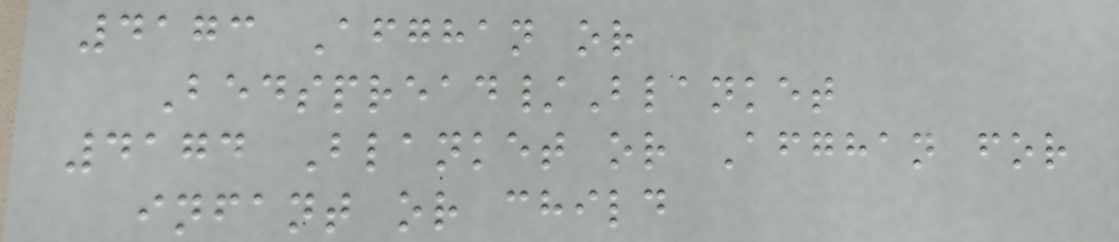4173 Afghan or
Bedspread/Blanket
4174 Blanket or Afghan for
infant or child
